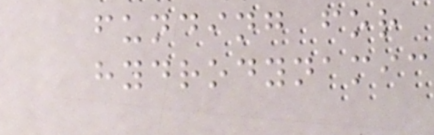funding for
hydrodynamic
